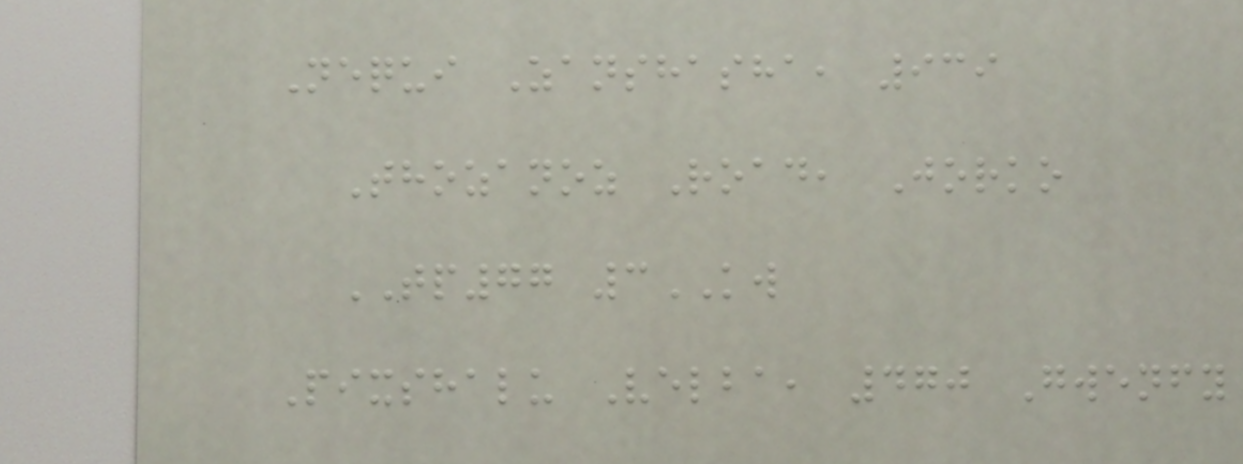Nequi Zanshasha, 939
Thozanoz Road, Jorko
TP77 3KW
Pixshalu Velba, 470 Gwenfy
